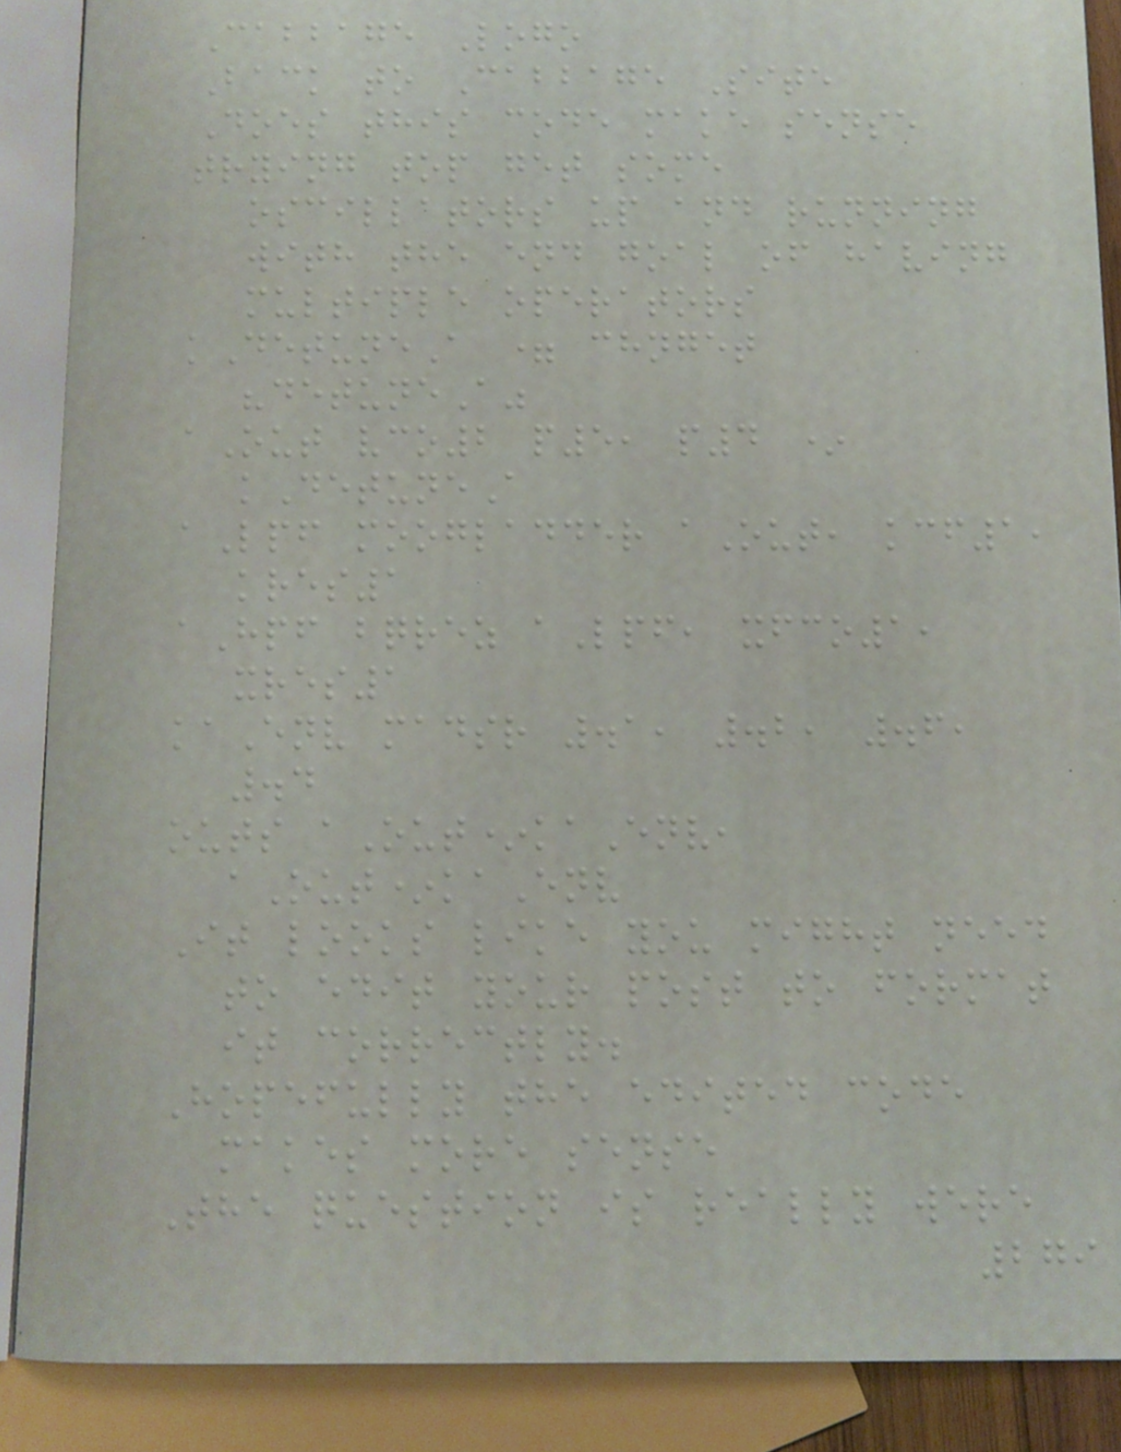Cabbage Logo
Back to Cabbage Site
Does this code make sense
trying top get some
oscillators up and running
with the end goal of having
multiple operators
kDetuneA = chnget
"detuneA"
aOut vco2 p5, p4 *
kDetuneA
aLpf moogladder aOut, kcf1,
kres1
aHpf bqrez aLpf, xfco1,
xres1
kaEnv madsr .1, .2, .6,
.4
outs aOut*kaEnv,
aOut*kaEnv
It looks like you might need
to edit your post to format
it correctly.
Hopefully the edited code
makes more sense
The question is really were
279
